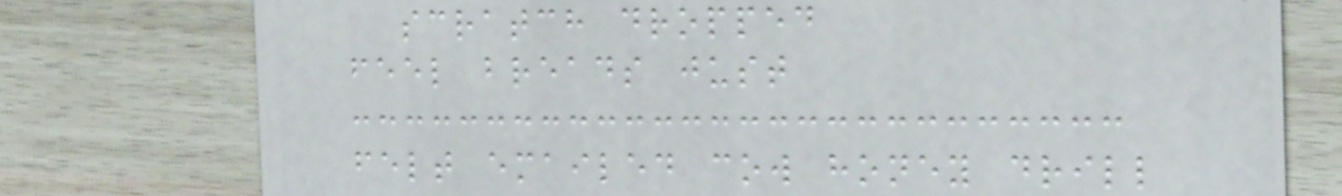scratch dropped
feel breads just
felt emailed cow honey drill
